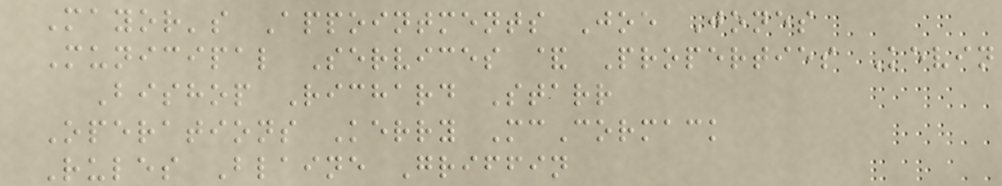Mayor's Appointments Joe Jones
Municipal Services & Properties Kevin
Bishop Richard Starr
Operations Kerry McCormack
Rules Blaine Griffin
